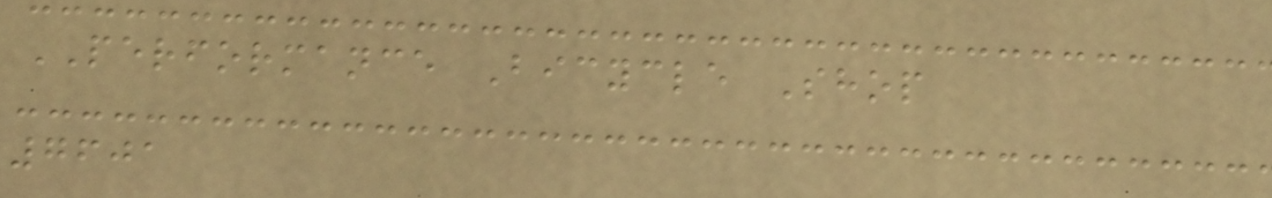PERFORMANCE Bicycle Shop
7601
